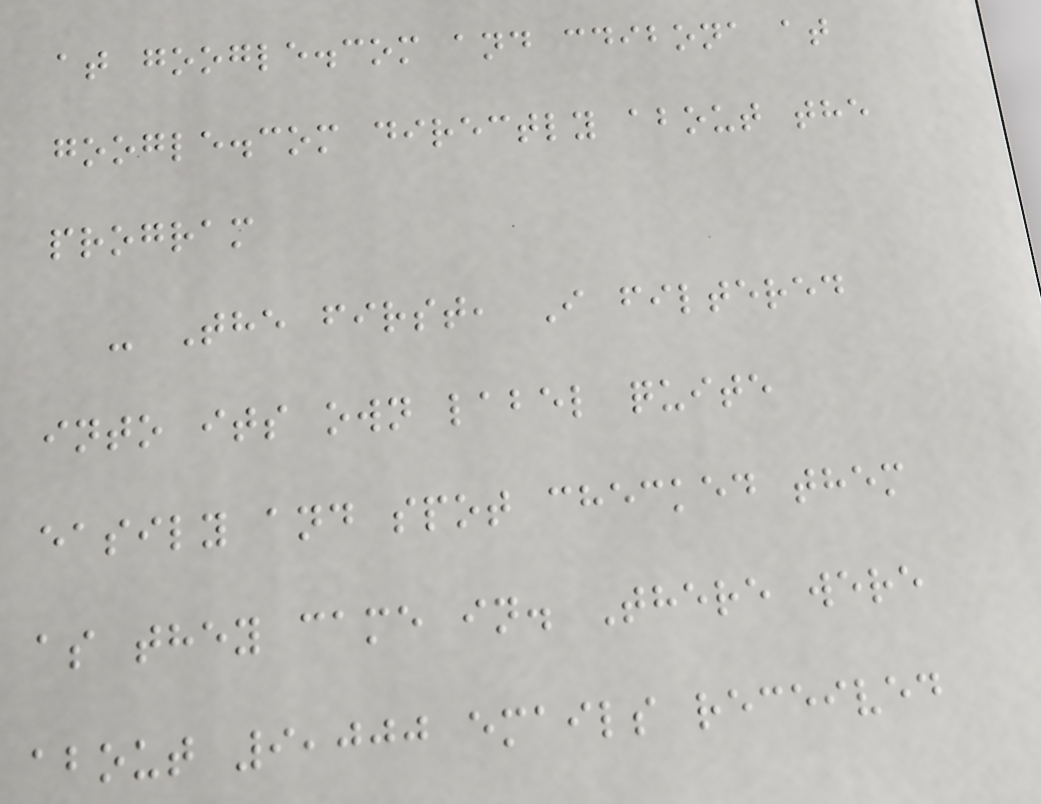at google.com and cdibona at
google.com directly about the
program
- The first, I filtered
into its own label quite
easily and spot checked them
as they came in. There were
about 9,000 emails received
